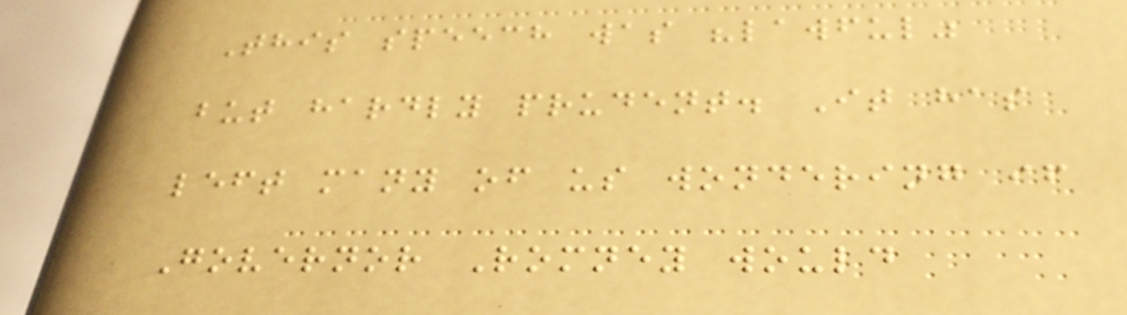This speech was "lawful"
but hardly prudent. It has
left many of us wondering if
Governor Romney would
